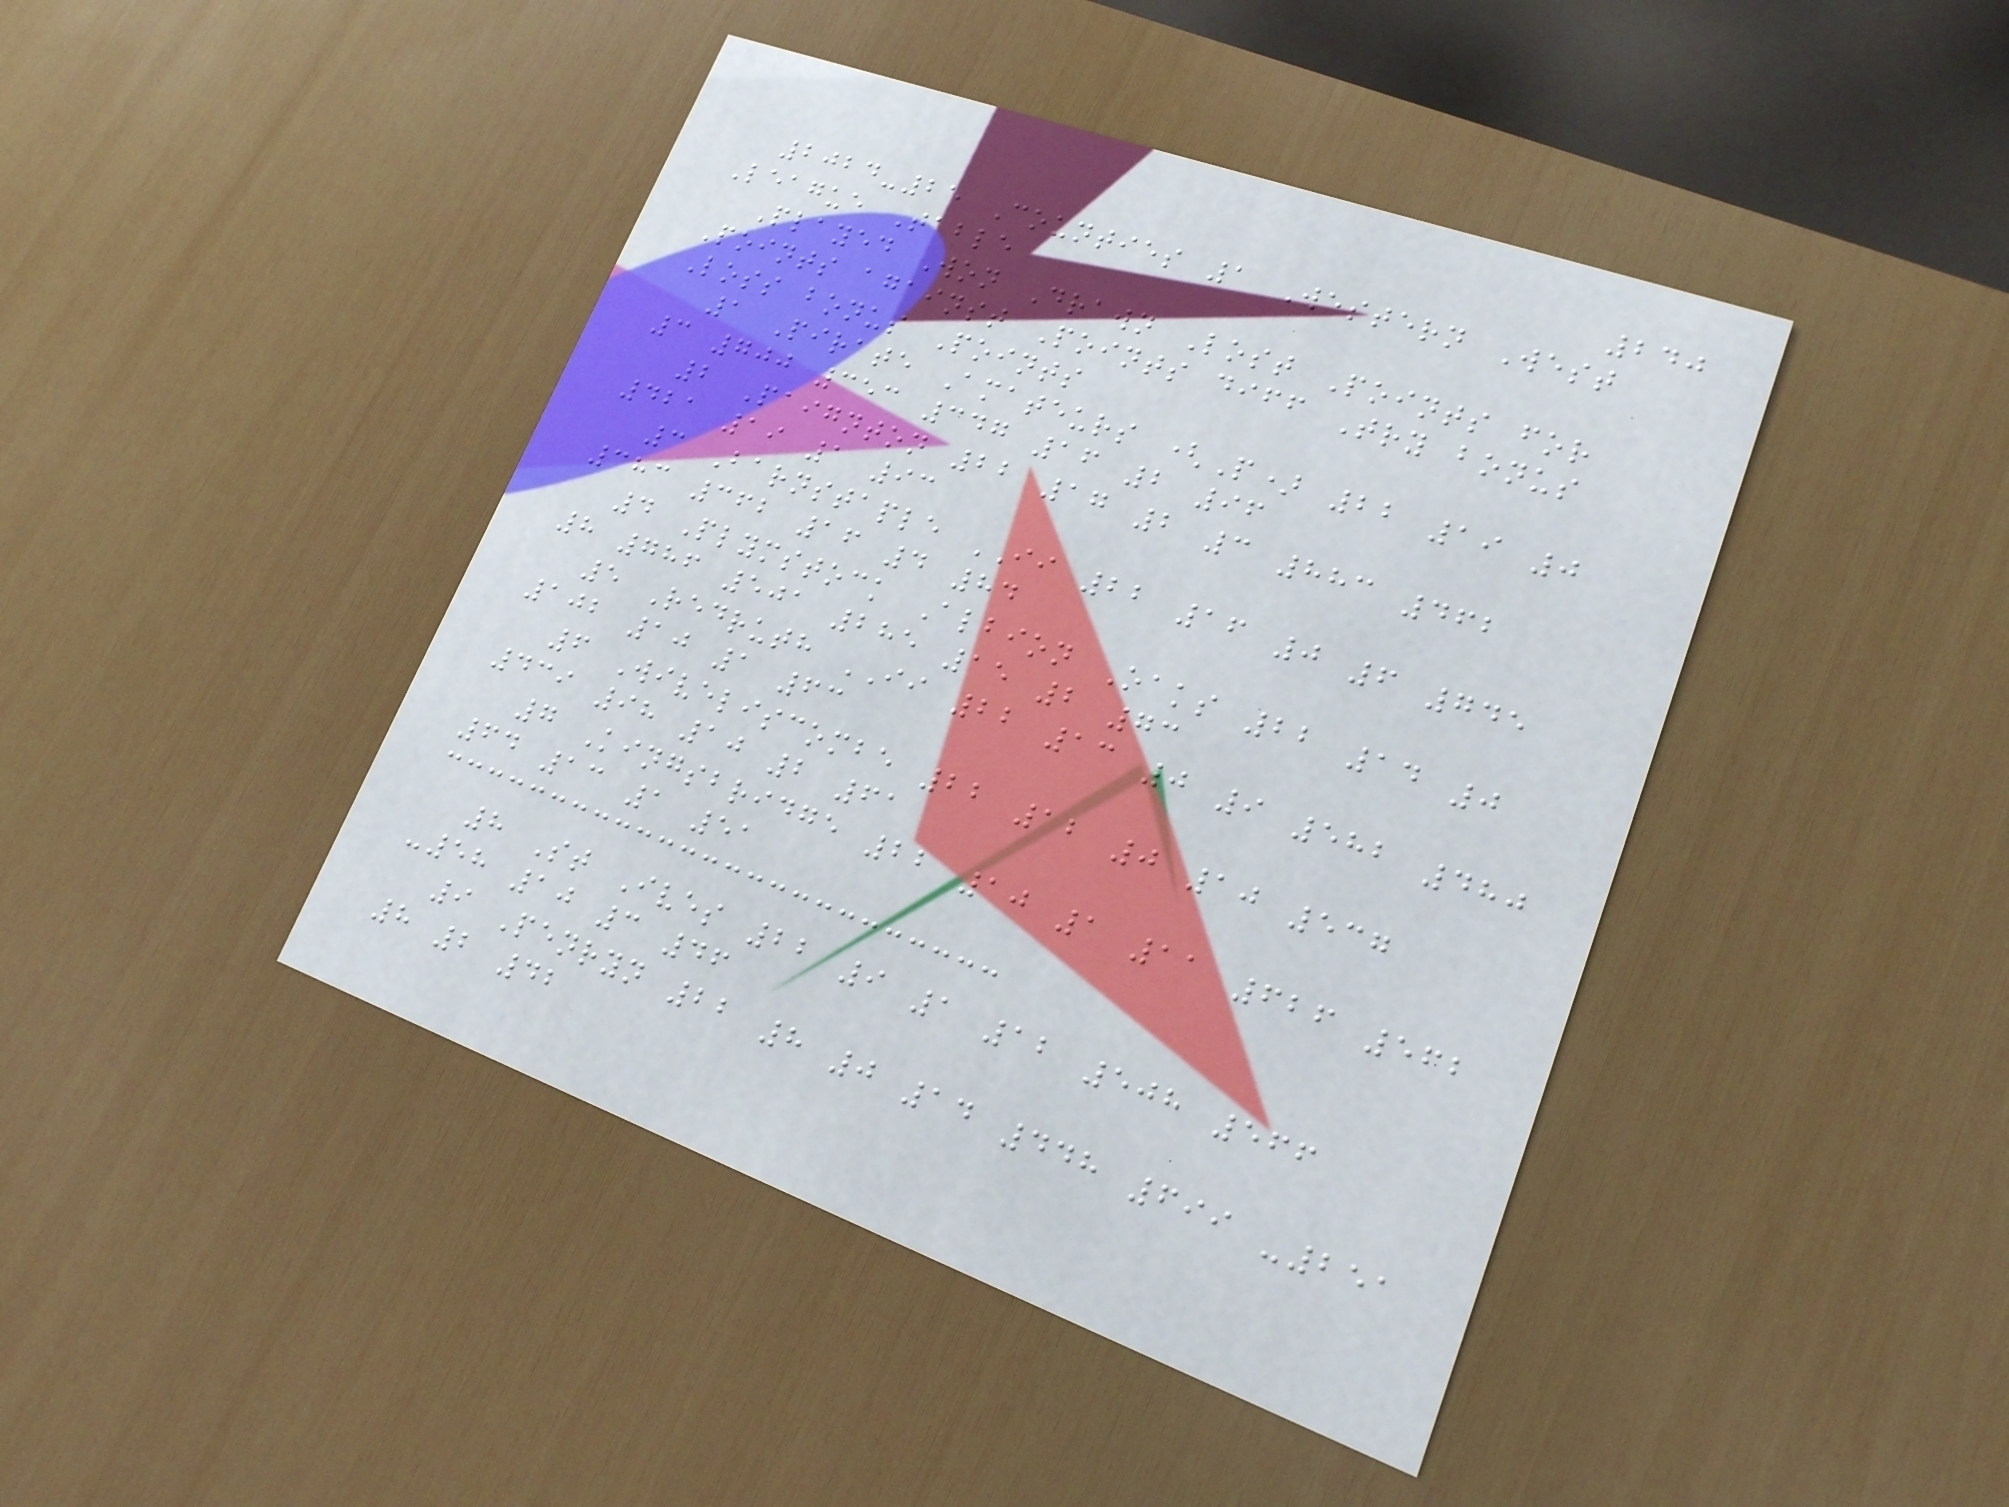240
2024-25 Counties 1 Western West
League Table
Played Won Drawn Lost Points for
Points against Points diff Try bonus
Loss bonus Points
1 Pirate Amateurs (P) 22 19 0
3 700 353 347 16 2 96
2 Paignton 22 17 2 3 883 462
421 19 1 93
3 Barnstaple II 22 16 0 6 745
383 362 16 4 84
4 Plymstock Albion Oaks 22 14 0
8 786 501 285 15 2 73
5 Redruth II 22 13 0 9 582 480
102 10 1 63
6 Wiveliscombe 22 12 0 10 537
439 98 10 2 61
7 Kingsbridge 22 10 1 11 626 562
64 13 1 51
8 St Ives 22 9 1 12 508 566
-58 10 3 46
9 Penryn 22 8 0 14 448 699 -251
8 2 42
